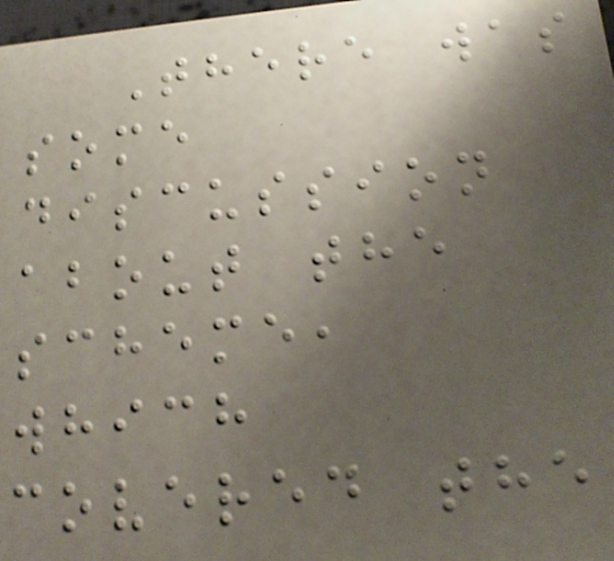There was
some
discussion
about the
scheme,
which
covered the
